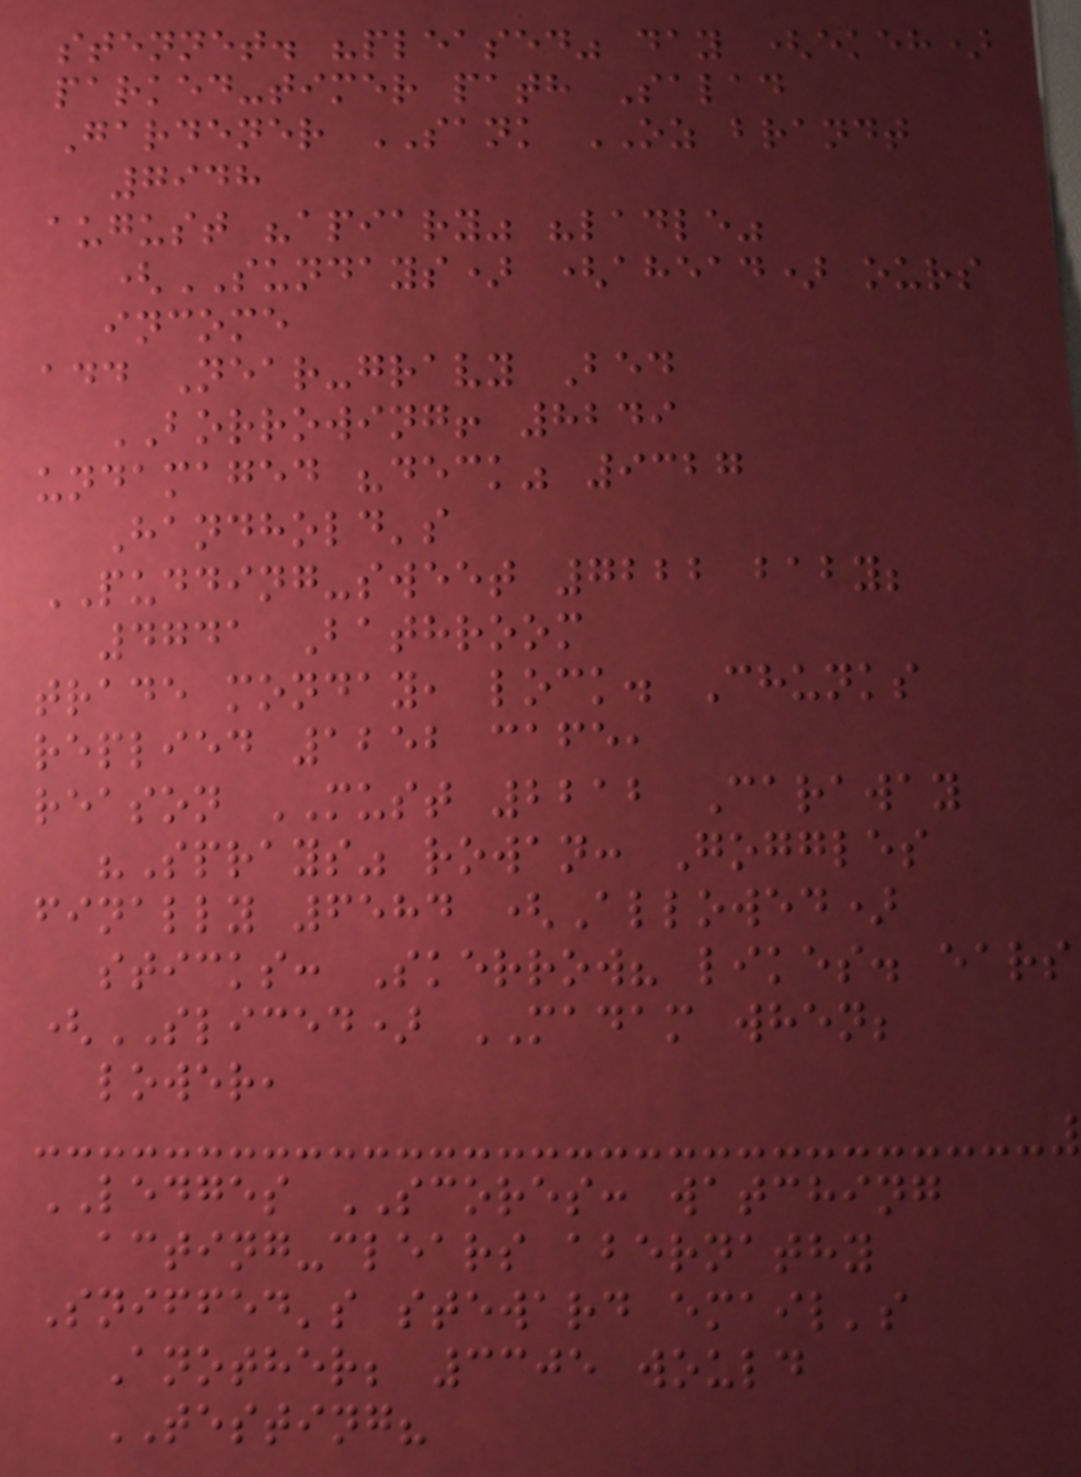stennet. "pleased" day (ekeh)
parked-timer path Salad
Gardener SANK OZ brandt
7948
august "apiary" "ladle"
(SUNDAYS) (ahead) ours
income
add Near-gravy Bed
BORROWING! 8249
undamaged "deck" 9327
Handhold's
PUDDING-sweet 7222 baby;
4741 Bathroom
trade monday, lock. Chunks
replied 1252 cafe,
reason MUST 2212 Caraway
"Sprays" rowan: Goggles
finally 6584 (Allowed)
sticks: Skerrow? likes. ears
(SLICED) MADAM when;
lower,
LEDGES SCORES: watching
acting-clears abernathy
Sniffed's steward email's
Another; 3305 would
TESTING?
